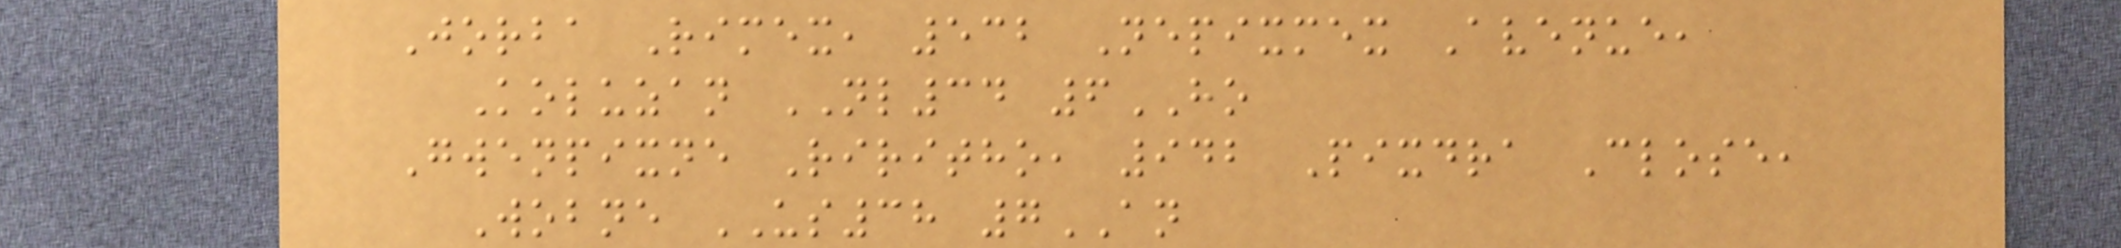Jorba Rimex, 532 Nepixmex Avenue,
Koluzan NL34 6HO
Gwenpixne Riritho, 942 Pixdra Close,
Wobne US38 7AN
